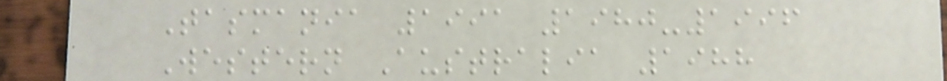Tasmania 1991 1980-1996
Western Australia 1988
